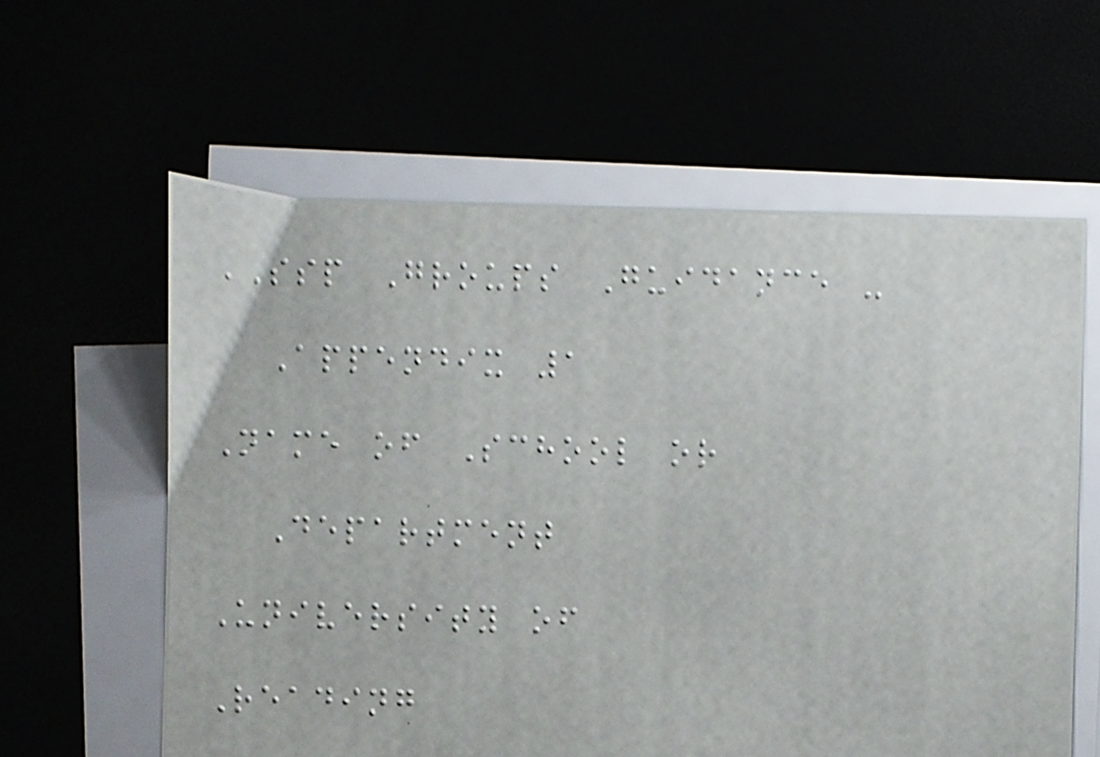SSP Groups Guidance -
Appendix 1
Name of School or
Department
University of
Reading
